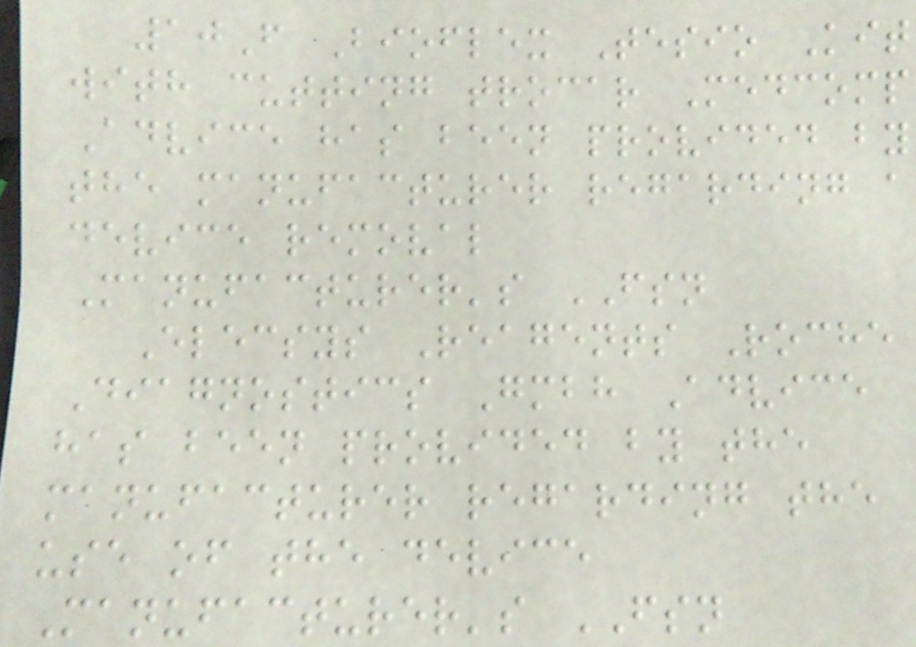10F Bioflex Tesio Kit
with cutting trocar Medcomp
Advice has been provided by
the manufacturer regarding a
device removal
Manufacturer's FSN
Elecsys Reagents Roche
Diagnostics Gmbh Advice
has been provided by the
manufacturer regarding the
use of the device
Manufacturer's FSN
